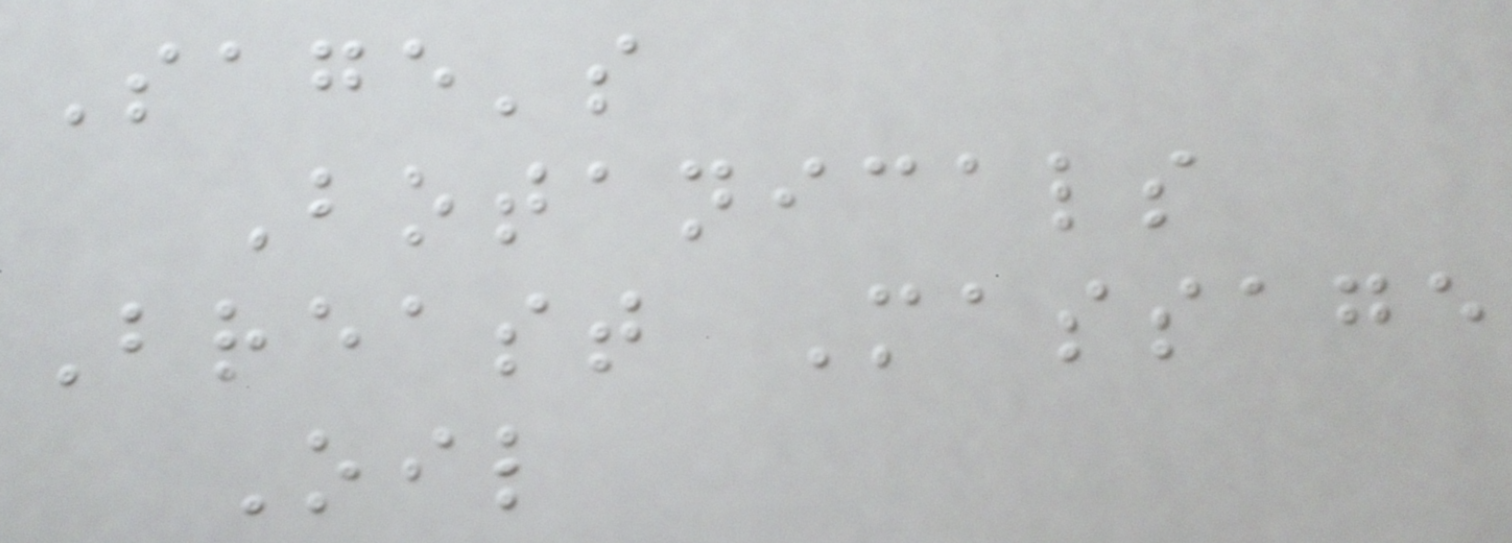Sage's
Botanicals
Breast Massage
Oil
